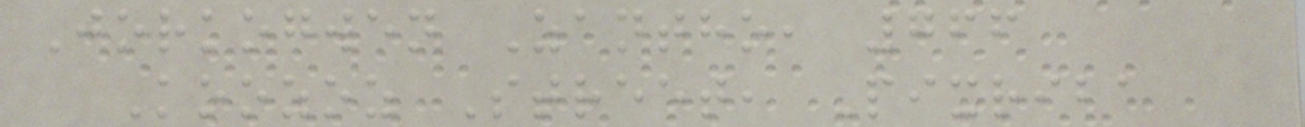Jorkogwen Zantho, 766
Koozoz Street, Pixriba
